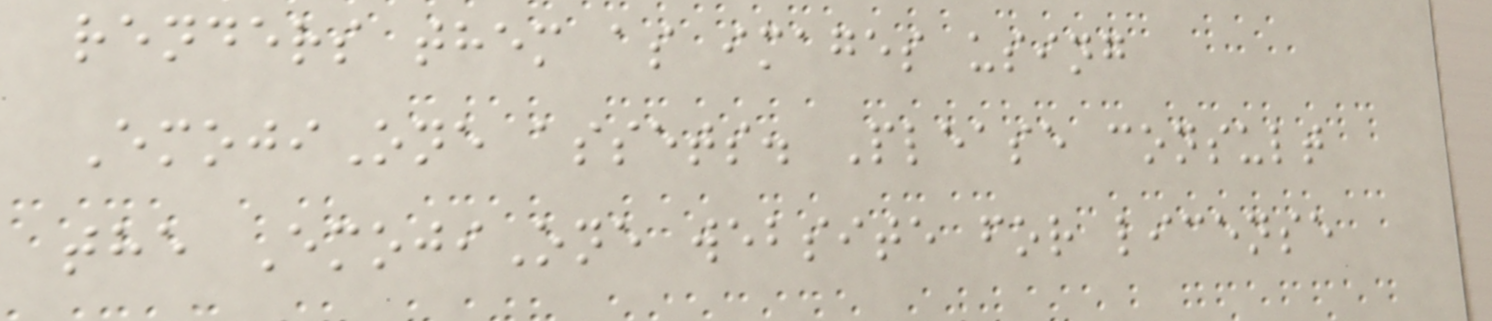renders them as images using
EmojiOne assets. Please consult
the EmojiOne website for license
